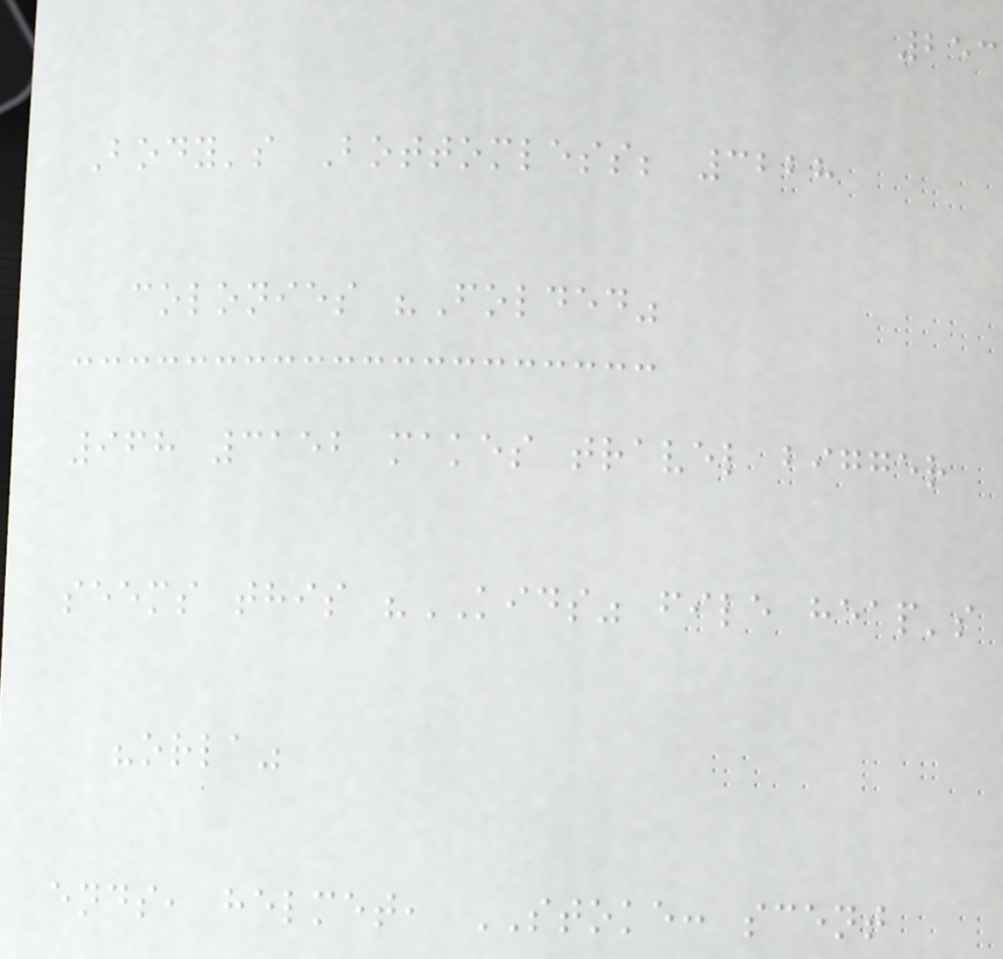253
Body's Bottomless; 3228
colonies "Folded"
968 3152 makes travel bigger
seems this "KIDS" file heap's
"orla"
ends, helmet, STOKE: scent
